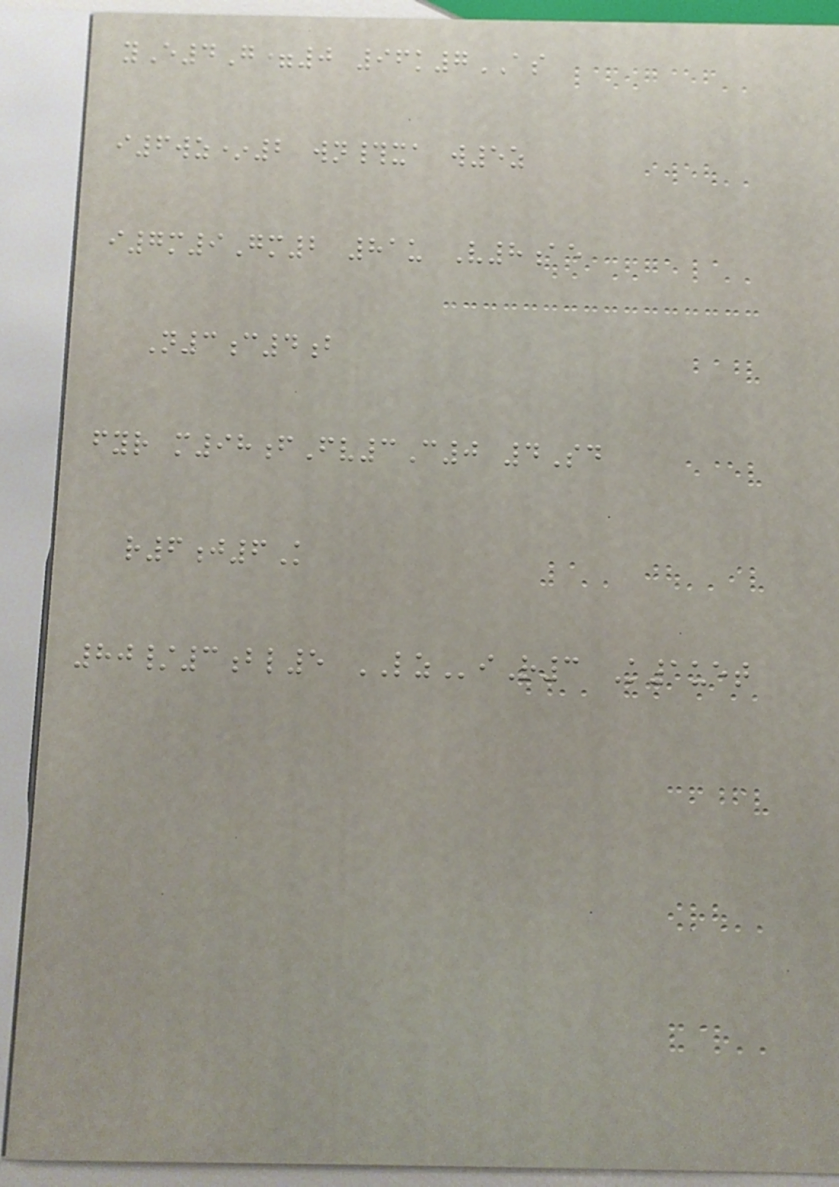yE4G=0 96k7AS
i6wz*2 wn#xa w5z
i7m9Gm2 81u V8ae
N3c4b
fyr m98fFv3C0 4Sd
r6j6K
80/3bl5 LZiR3 K1uet
